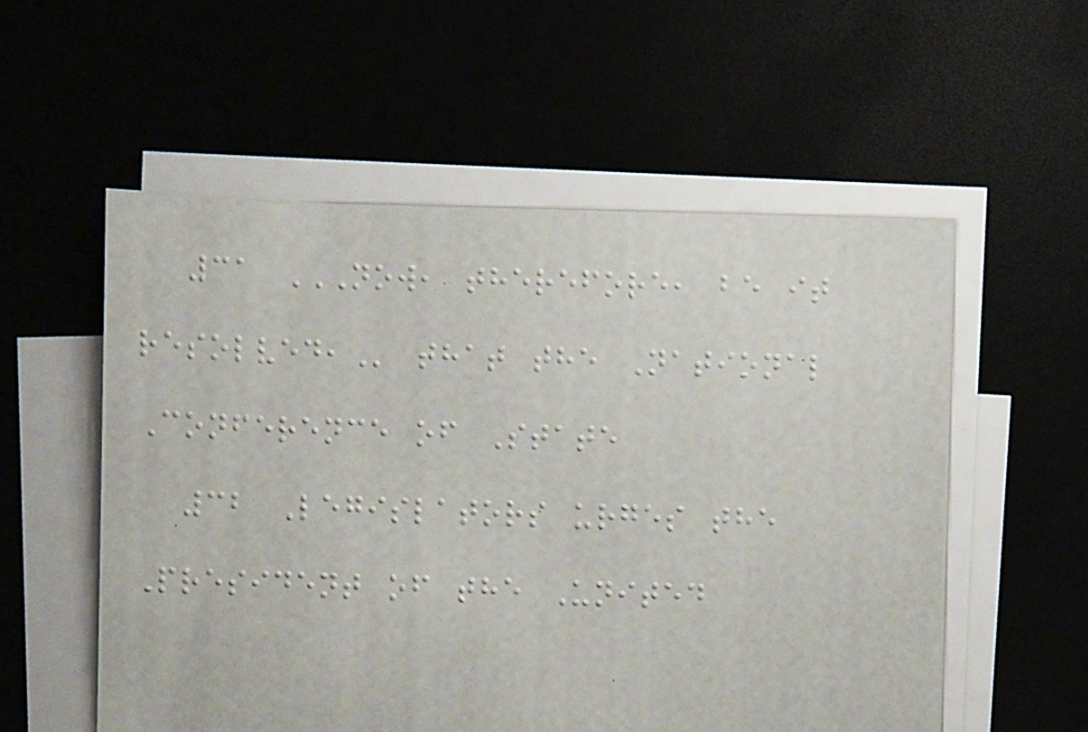31 NOW, THEREFORE, BE IT
RESOLVED, that the National
Conference of State
32 Legislators urges the
President of the United
